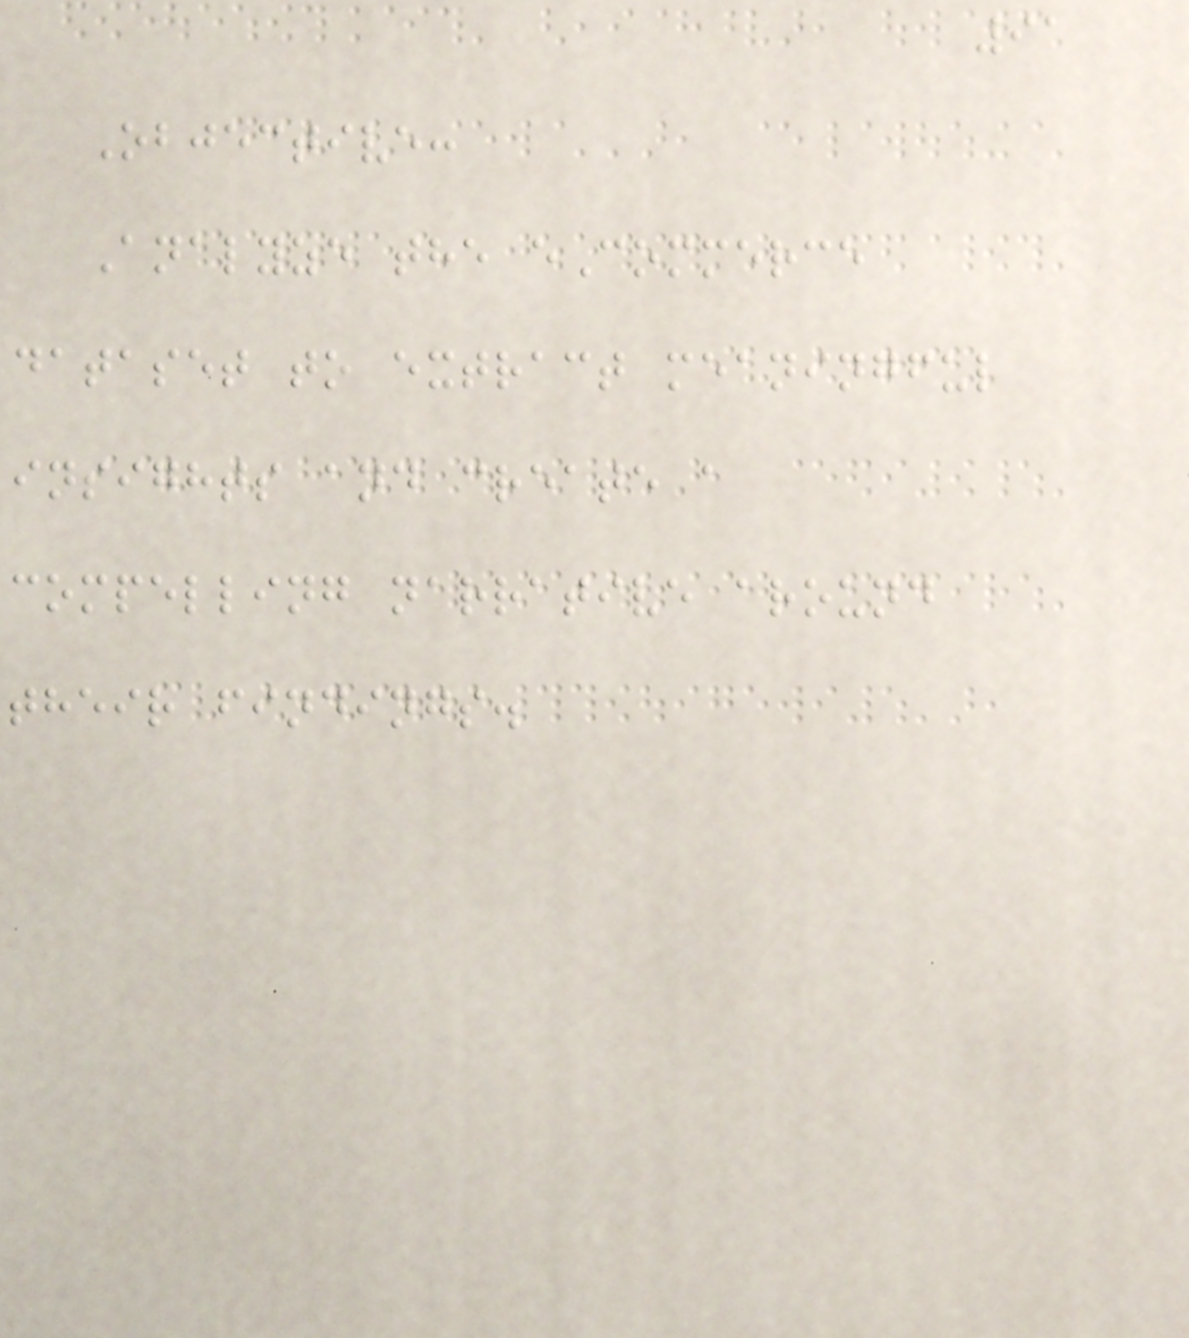91
Objective:
Analyze the eCommerce
dataset to extract meaningful
insights and create a
compelling narrative around
their findings.
